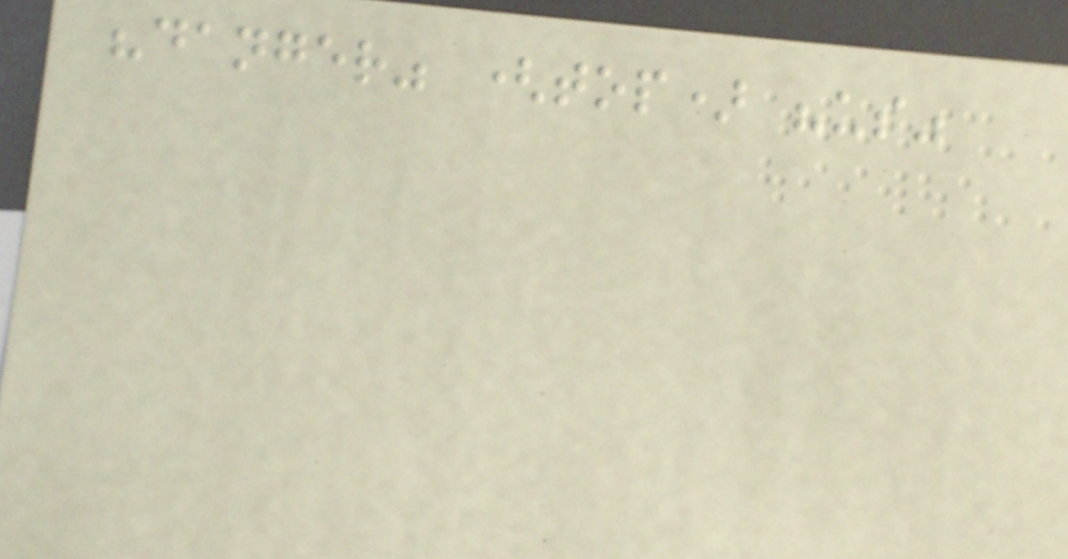"danger" (top) "us"
